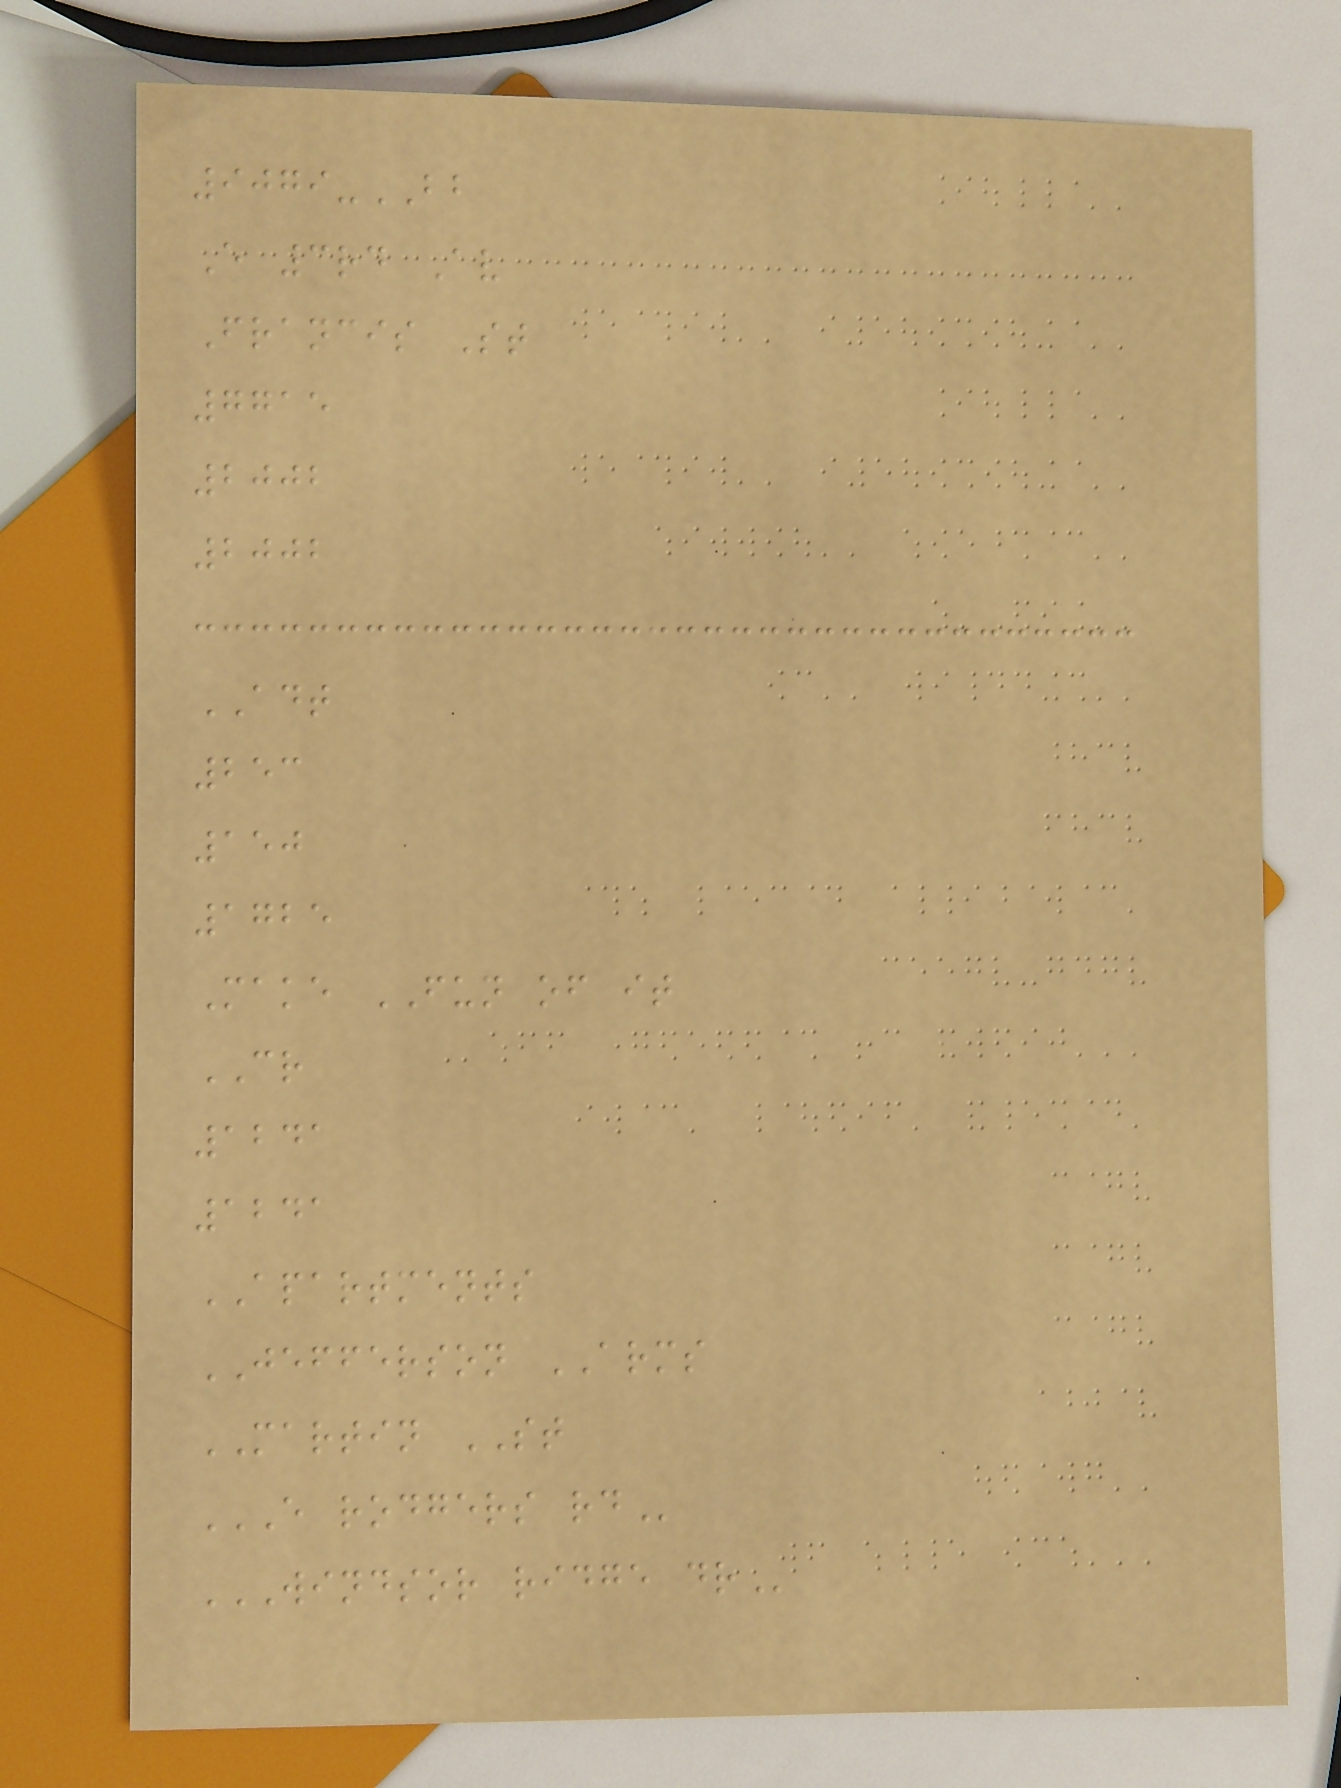9079-BB
E 3rd Av
Francis St
7715
2002
2002
ADT
253
150
1725
Make FUN of it
CR
1241
1241
APARTMENTS
JEFFERSON ARMS
MARTIN ST
E RODGERS RD
WINDSOR RIDGE DR
